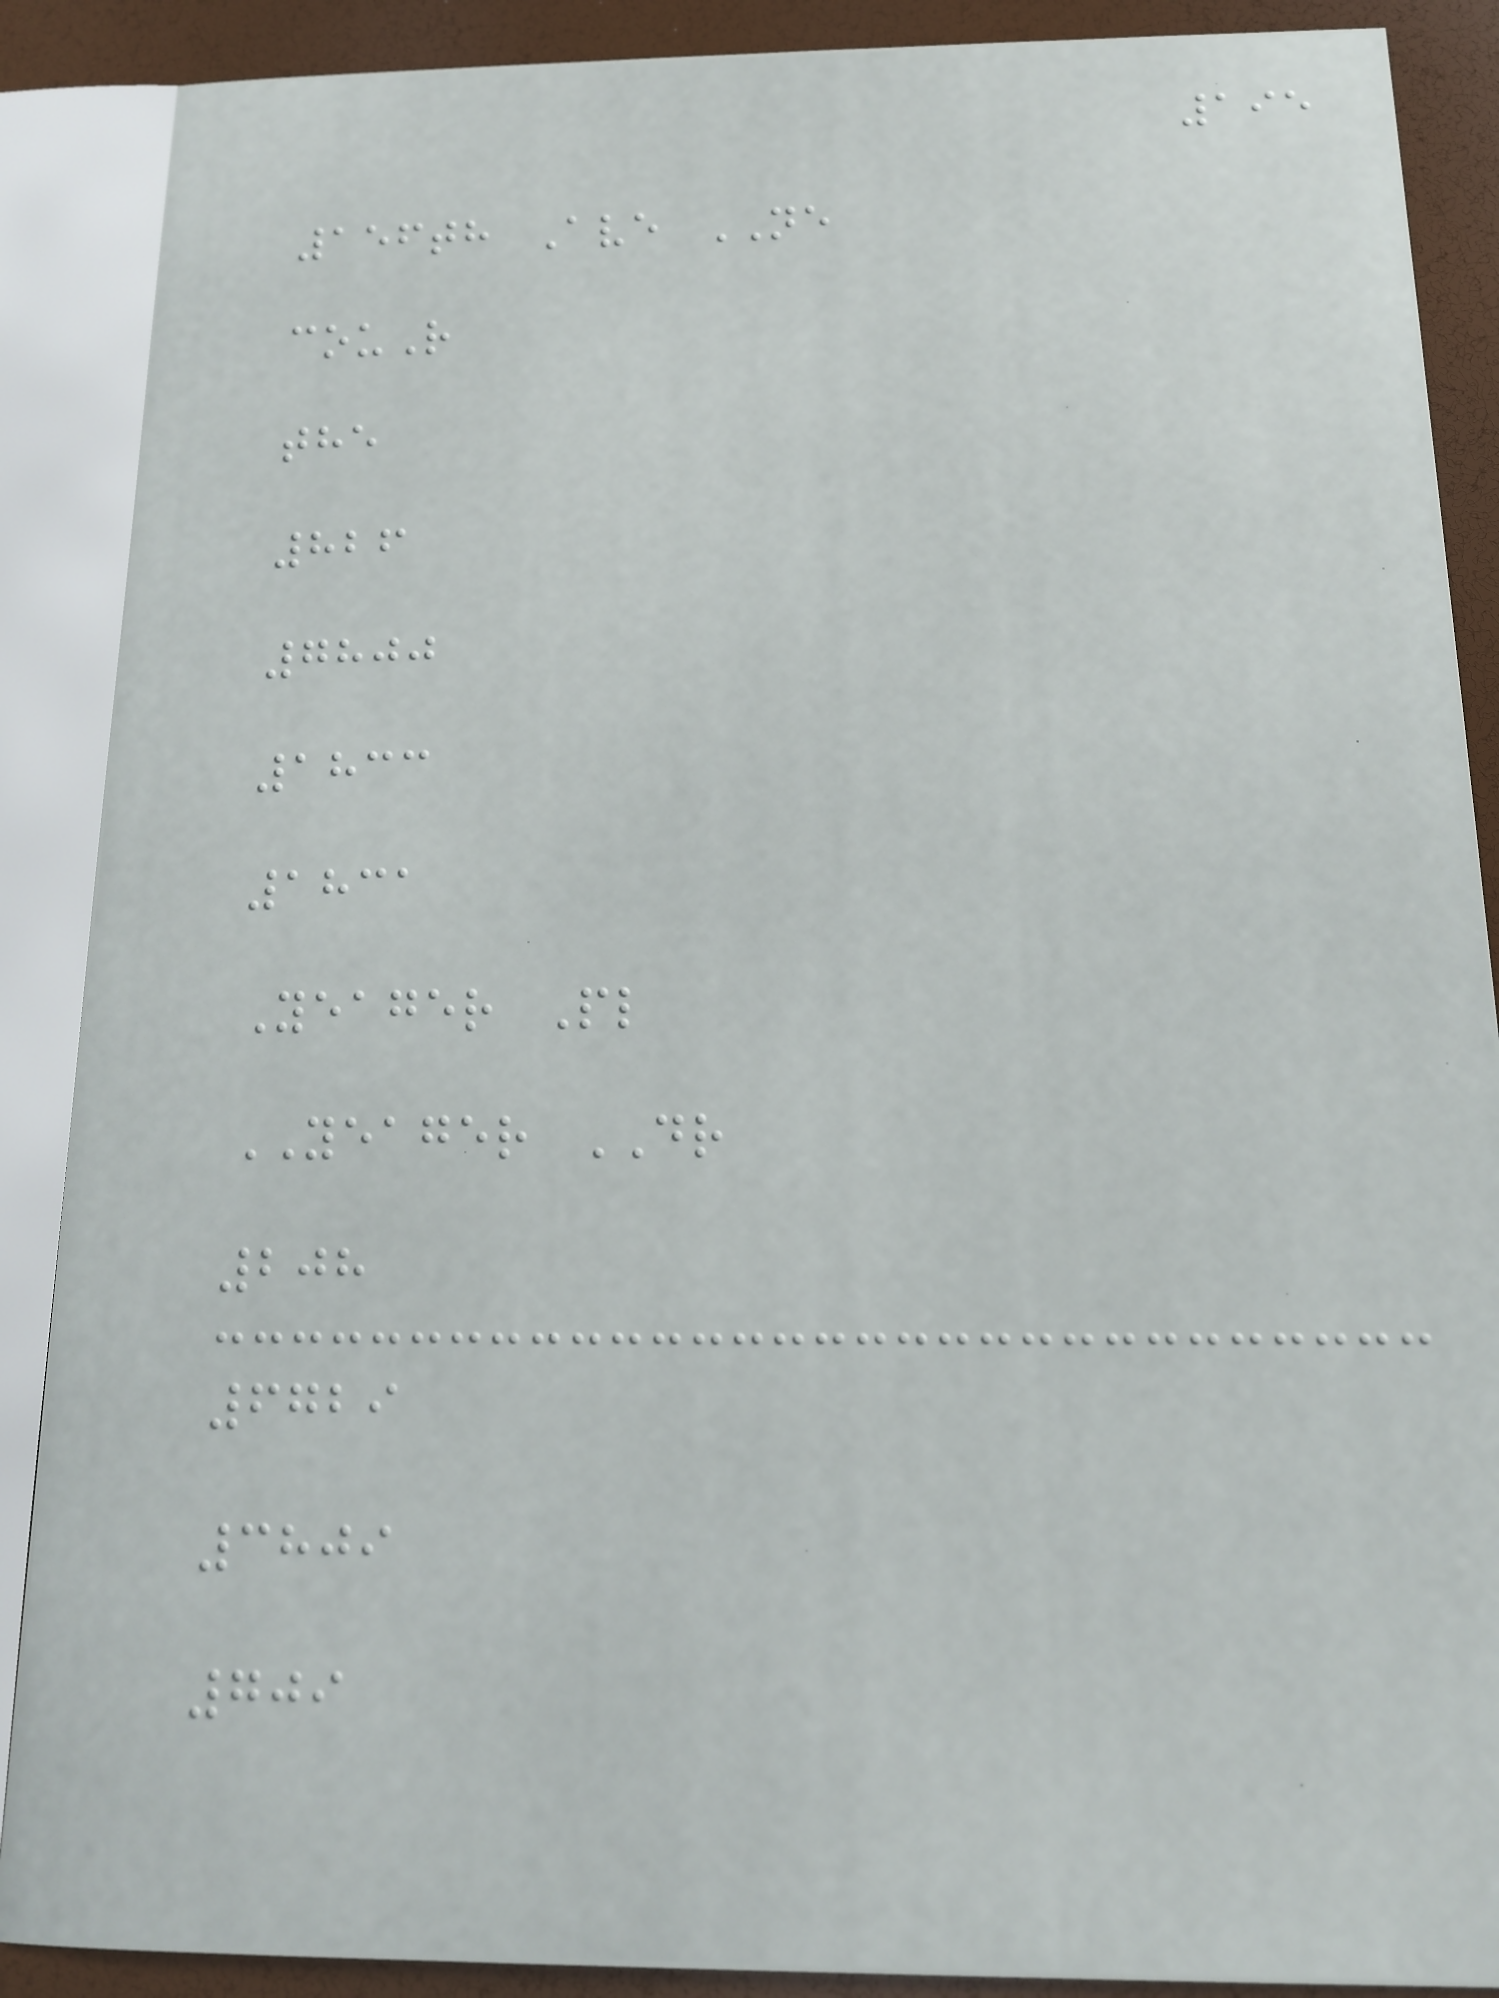195
156th Ave NE
couR
the
826
7800
1833
1831
Yeager Pl
YEAGER DR
208
6729
3809
709
